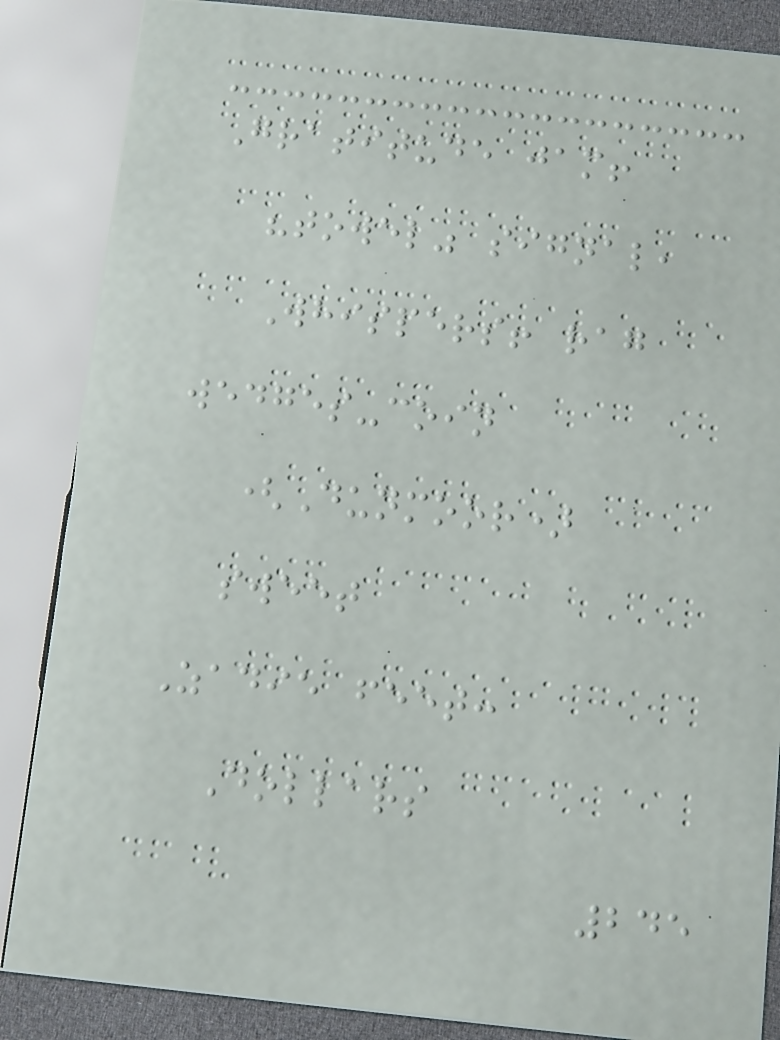Gratitude jam!
"towel" signal,
Whispers! rag
wedges-coin
(Dunmoor)
sweet
Zadie feet:
Dollars
245
